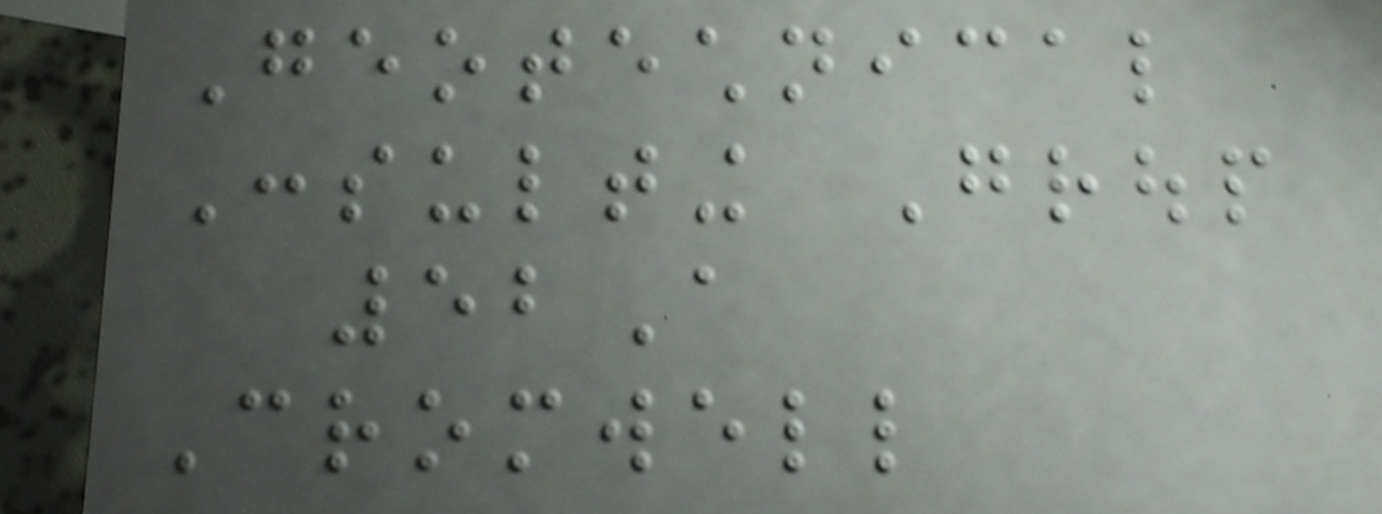Geotechnical
Consulting Group
52A
Cromwell
